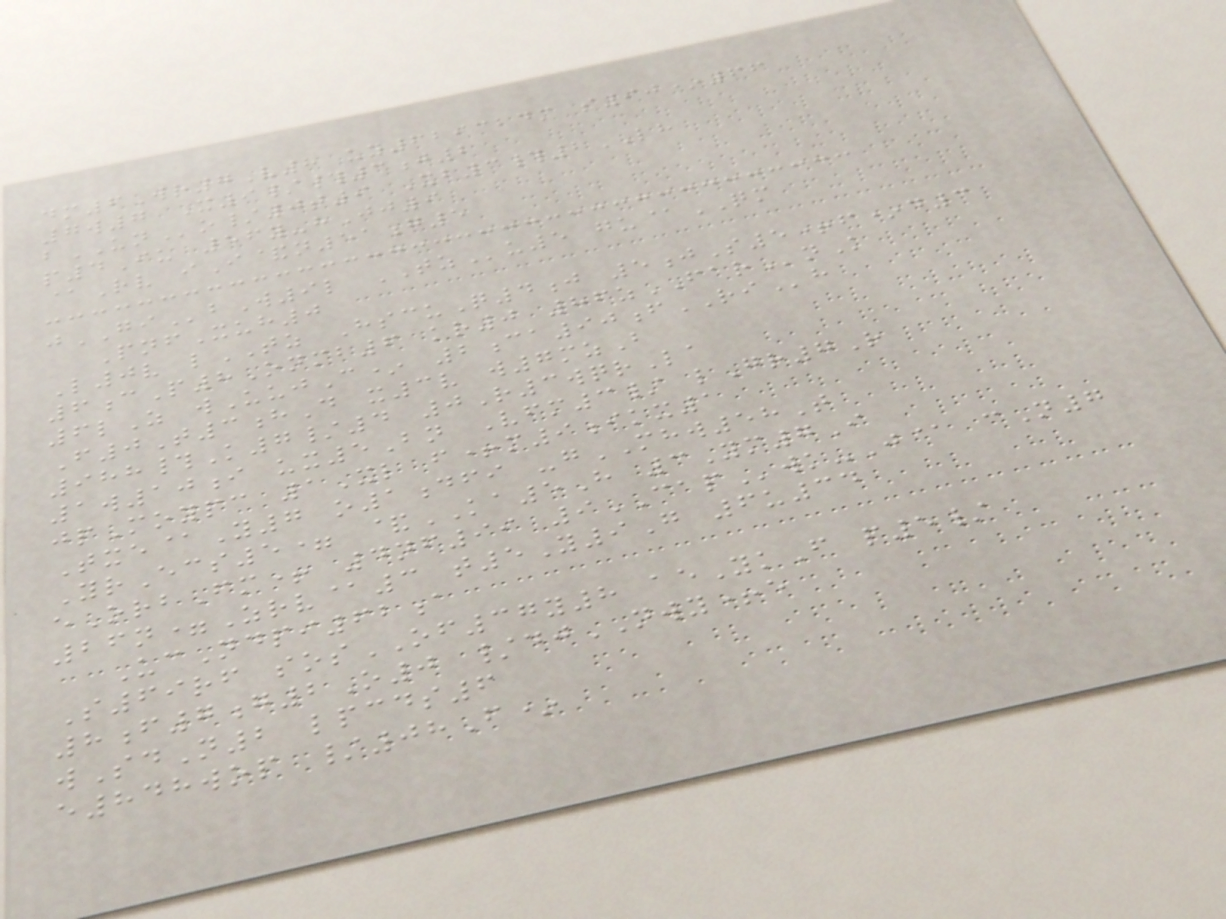dm6Wr7V8 uy629324m s90*66
7w7 X9/#3j2
bUNo/0t9 Xb3#2LH
p4Iu 56y-hJj9
@Rv iI&n51g5
jGIbW9l TZu5 gu@QM
PnfXuh0
L0v lTZ HscuQ4j 5jS5+f*d3
6cP8Onmb6 kr0 86zFARnK
6lZ wUujC* 2ca90fRIh
F0T3hD x3v w7mzB
988#K7/4 0R3wqrLa
1w10i ux5Bn Vfm3/ lGr7R
jpMoypc 1Xl f+m9ikx1
Txe@Y7 o1dfi -gMHW58T
YrEcs5= &KA5H 3Ym7I
eOrbFm+ 4nf99 9CAPwk-J@ cN7
26n=Zrv@3 t5Y9G 6u34
UcNdpi62a
S69rf sosOF37y8 aeYkF p5/
8f7g2O0 /djNWY+e
wSdN2 lpcds6
e848wop /08F*
